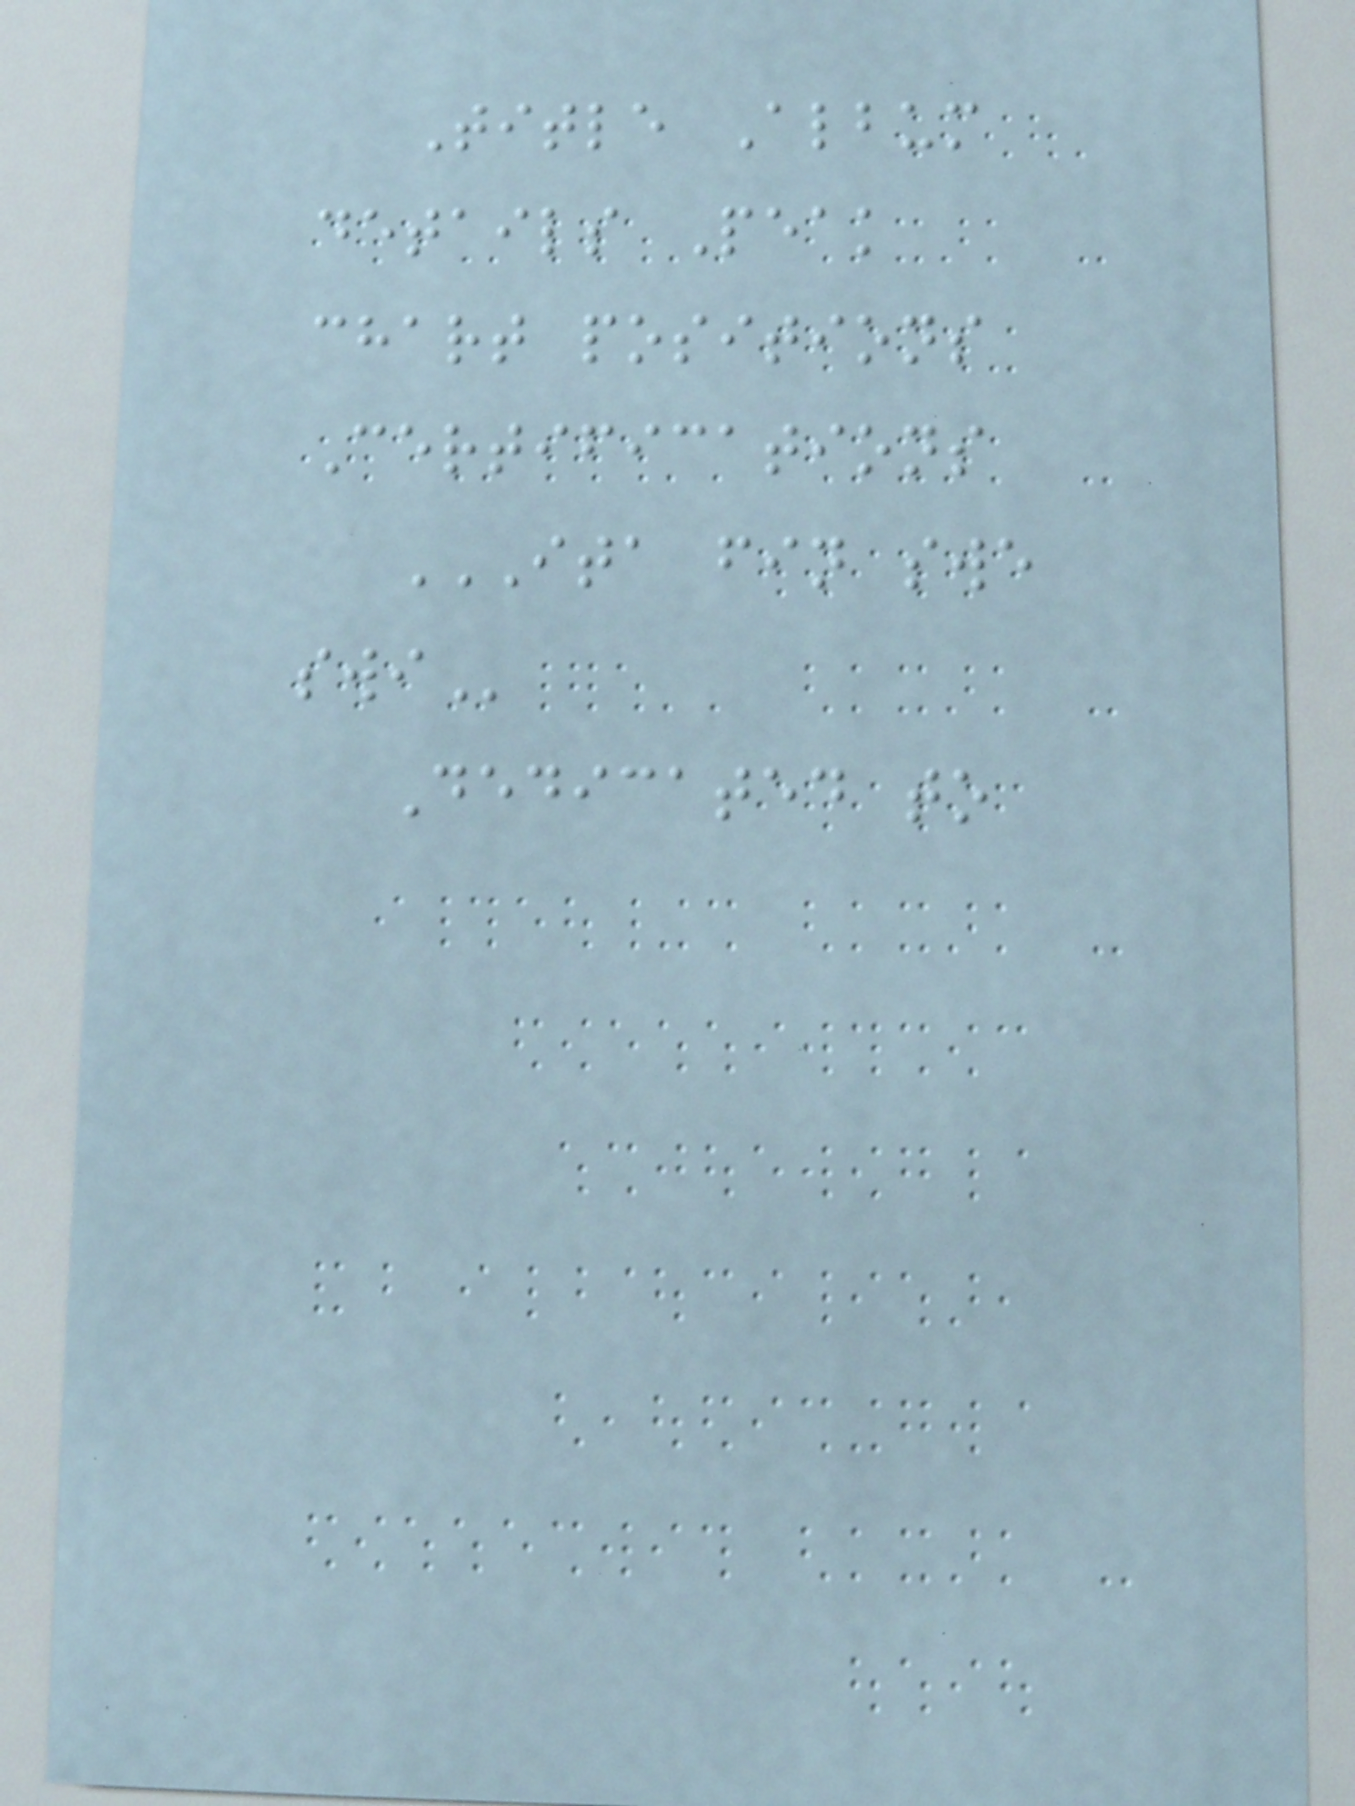Title Album
details Peak
chart positions
Certifications
ITA FIN SWE
SWI
Dedicated to
